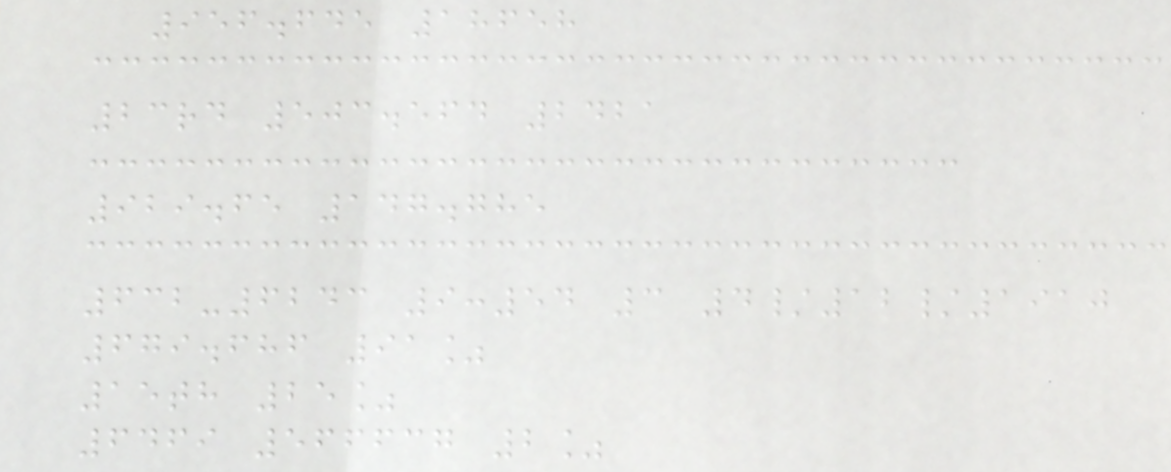956.645 18658
23rd 503.564 2421
929.65 147.785
632-6243 9:54 3 4/12/1910
679.686 91%
15th 25%
6469 566637 2%
